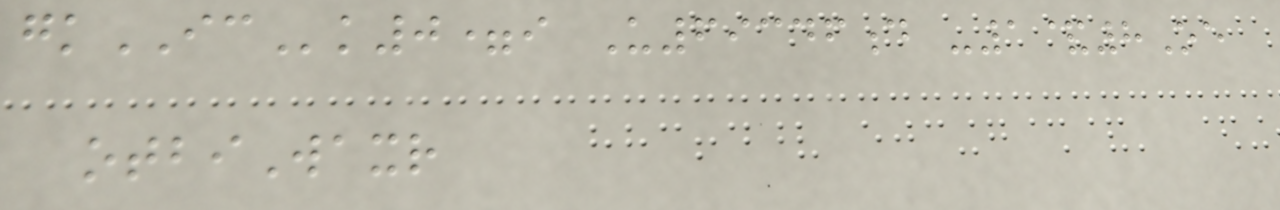gkICk0=i U69346d -1&8Oe
otbiWaxr
